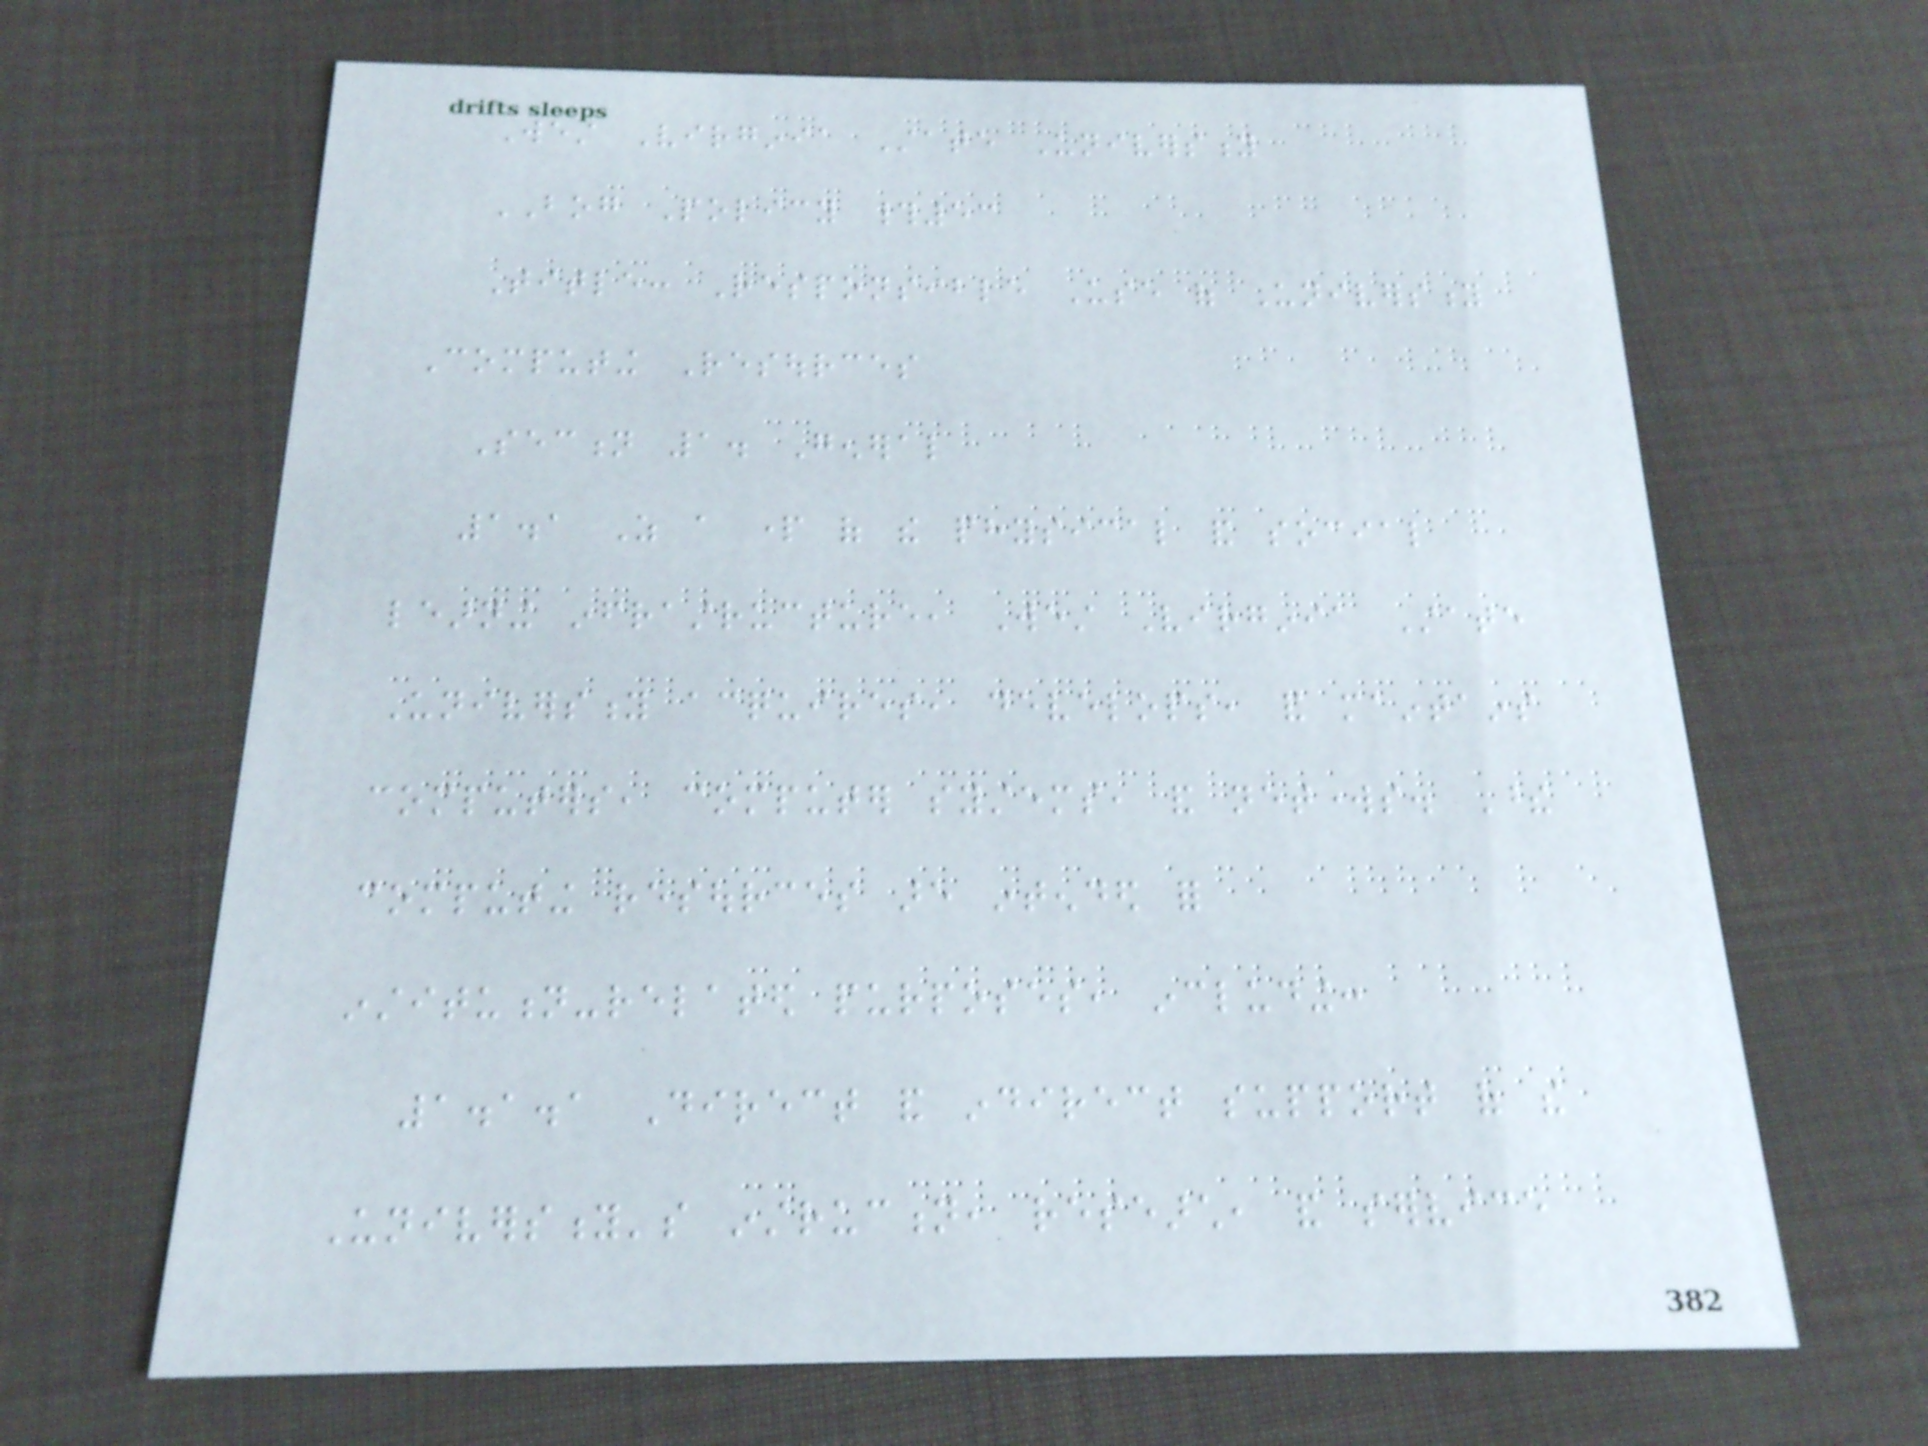West Virginia State University
BOG Policy #53
Title: Responsible Use of University
Computing Resources
Section 1. General
1.1 As a part of the physical and social
learning infrastructure, West Virginia State
University acquires, develops, and maintains
computers, computer systems, and networks. These
computing resources are intended for
institution-related purposes, including:
1.1.1 Direct and indirect support of the
University's instruction, research, and service
